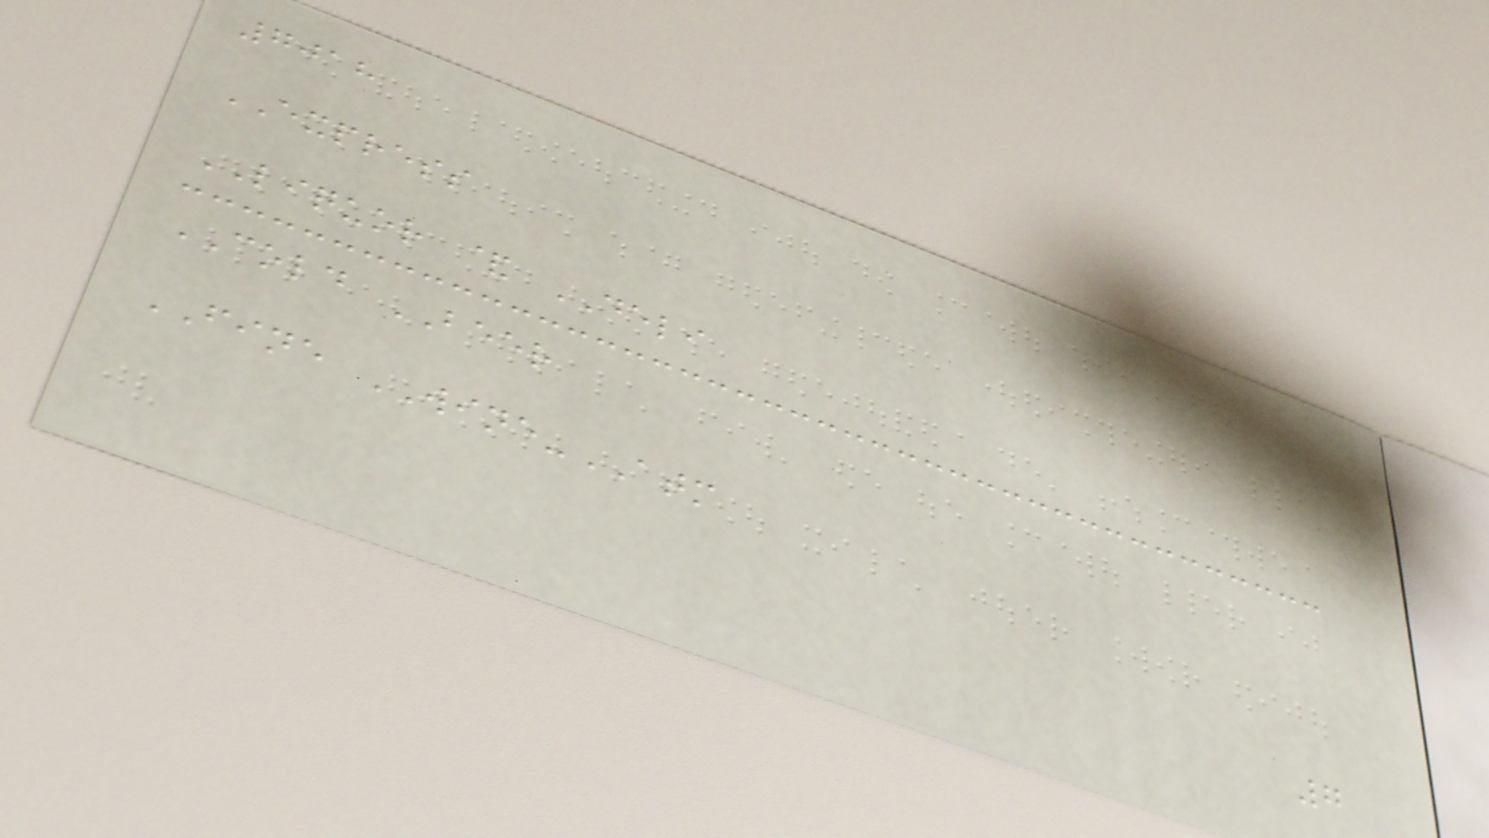7018
EXPRESS
LIQUOR & DELI
COLD BEER
FINE WINE-ATM
7
